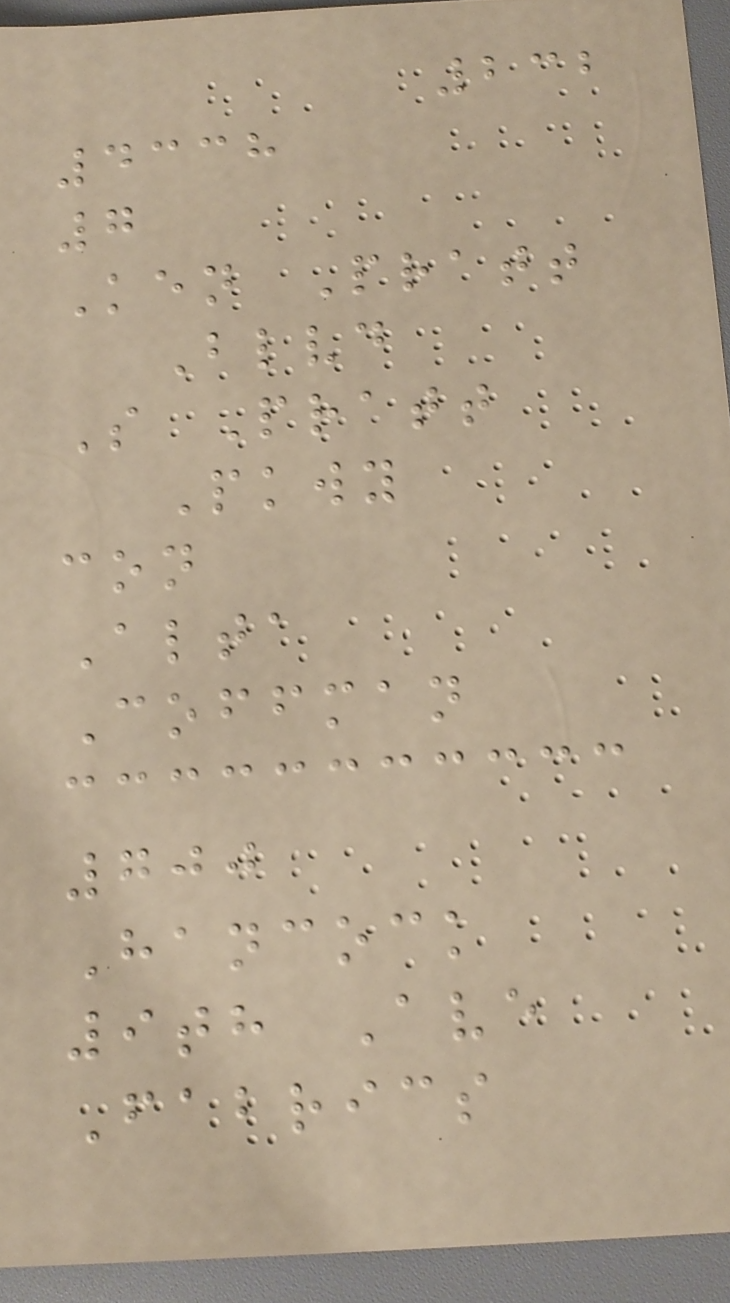232
4338
7
Ken Pratt
Blvd
S Pratt
Pkwy
con
Alta
Coffman
700
Hancock
9th Ave
Fabrics
